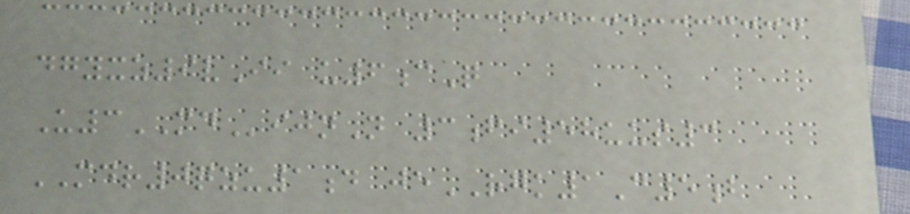dgyxz9vIi u6cQ
U3MDijnN 3fi58uus3
MDR0qzu1d jeRGK1C5b
